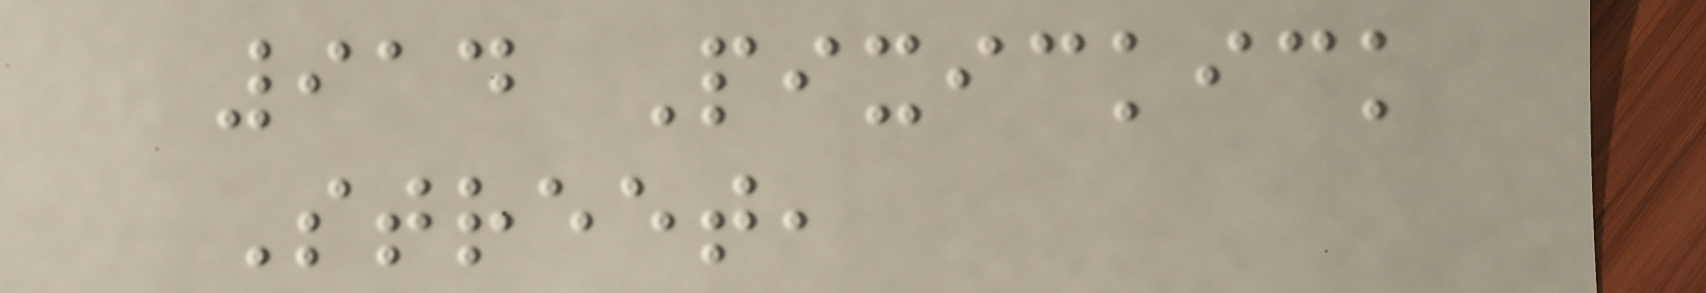914 Pixickick
Street,
